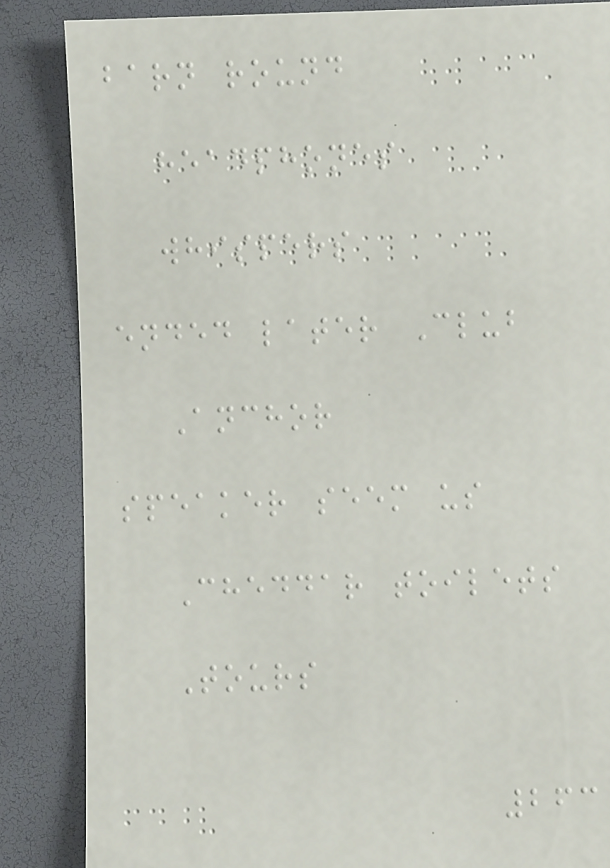barn round
headphones
whispers
ended later Club
Anchor
speaker seem us
Cheddar toilets
Tours
263
